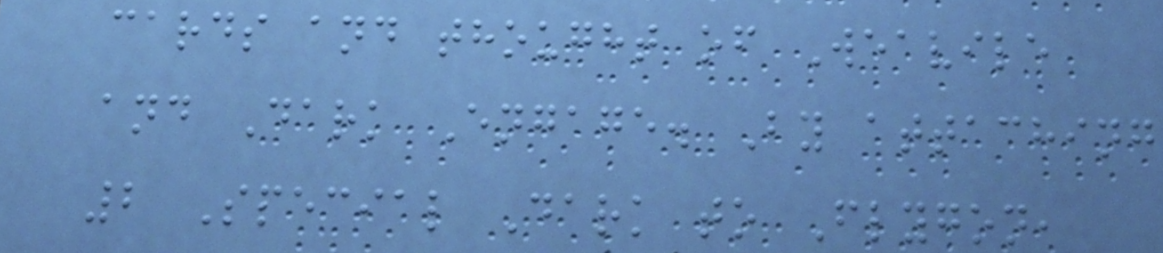cards and thought of Weavile
and Dark Engage. By attaching
2 Special Dark to Flygon,
